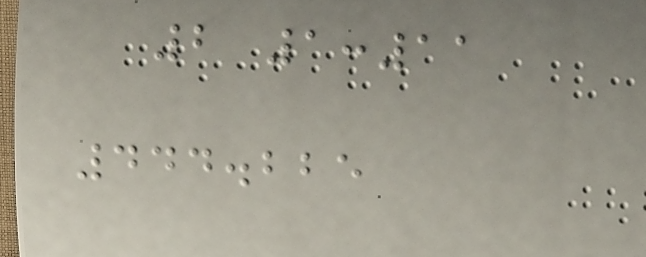2 1:11
444.225
